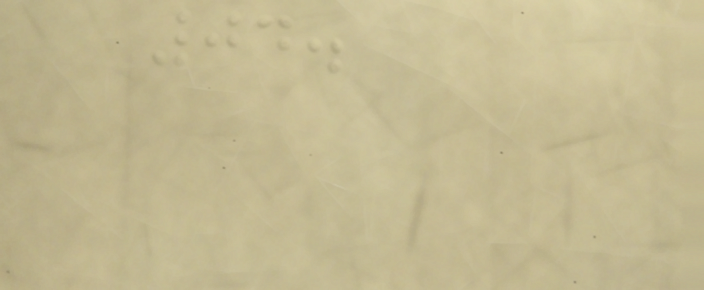04.
